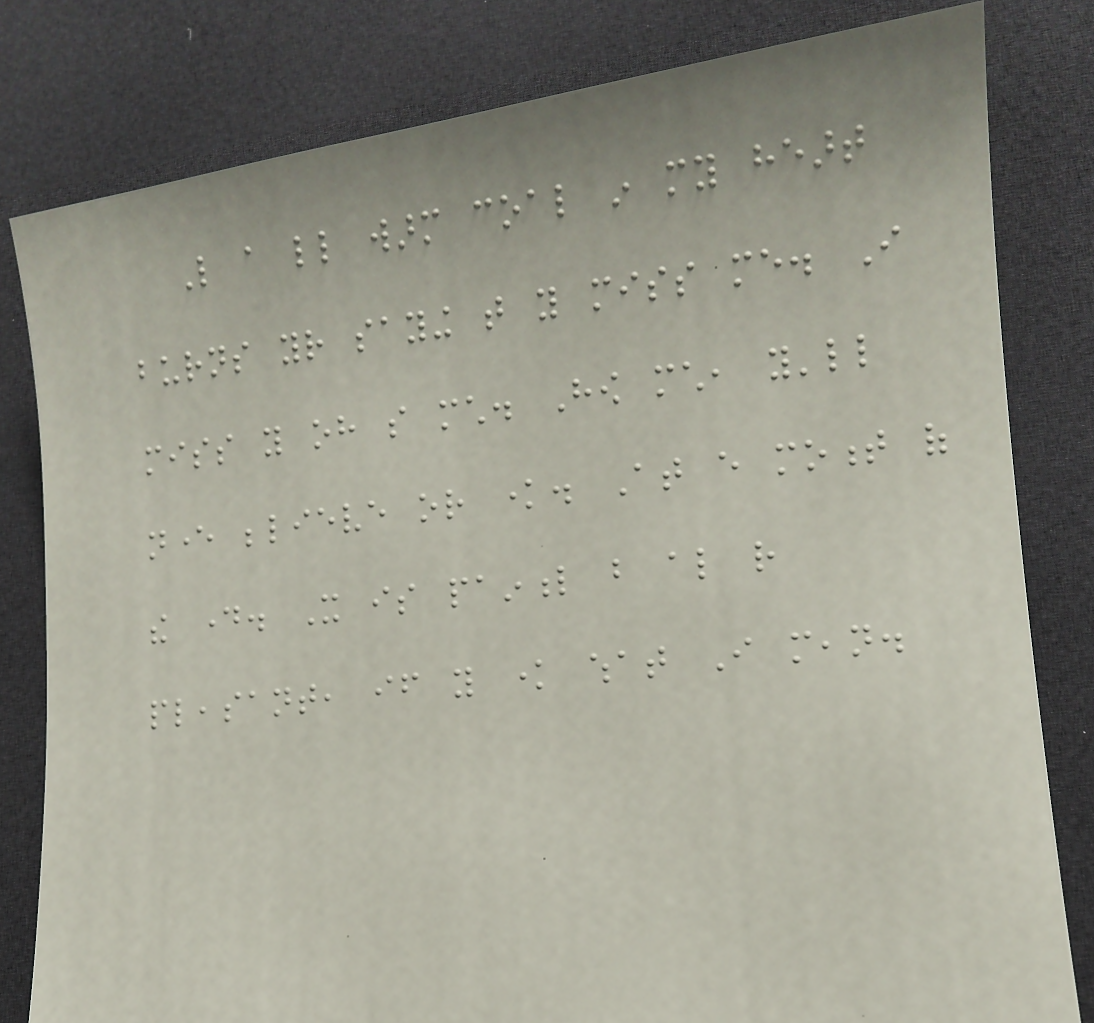Like a little warm coal in my heart
burns your saying that you miss me. I
miss you oh so much. How much, you'll
never believe or know. At every moment of
the day. It is painful but also rather
pleasant, if you know what I mean.
